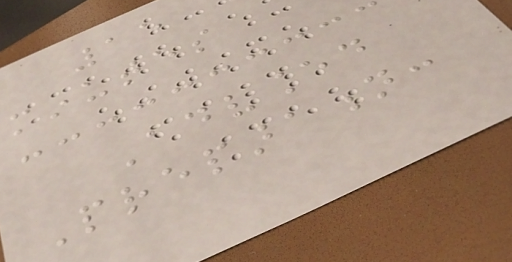15
minutes
Advanced
Preparation:
